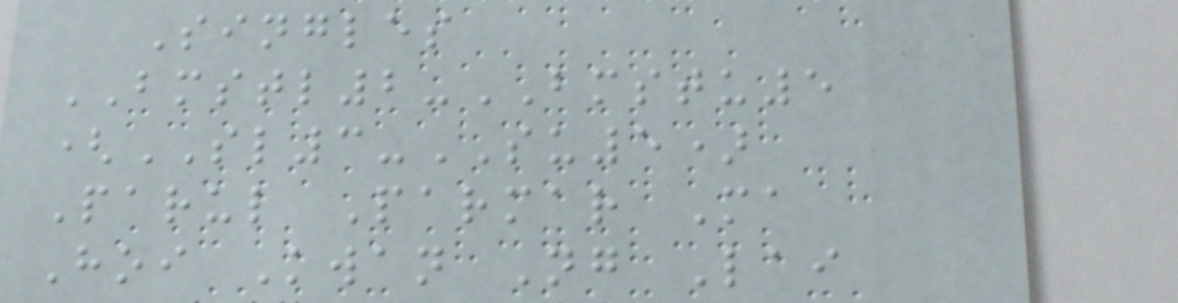Singles
BMSTL2-BMSTU5
(SL3-SU5)
Parul Parmar Ma
Hoi Kwan Ng Lai
